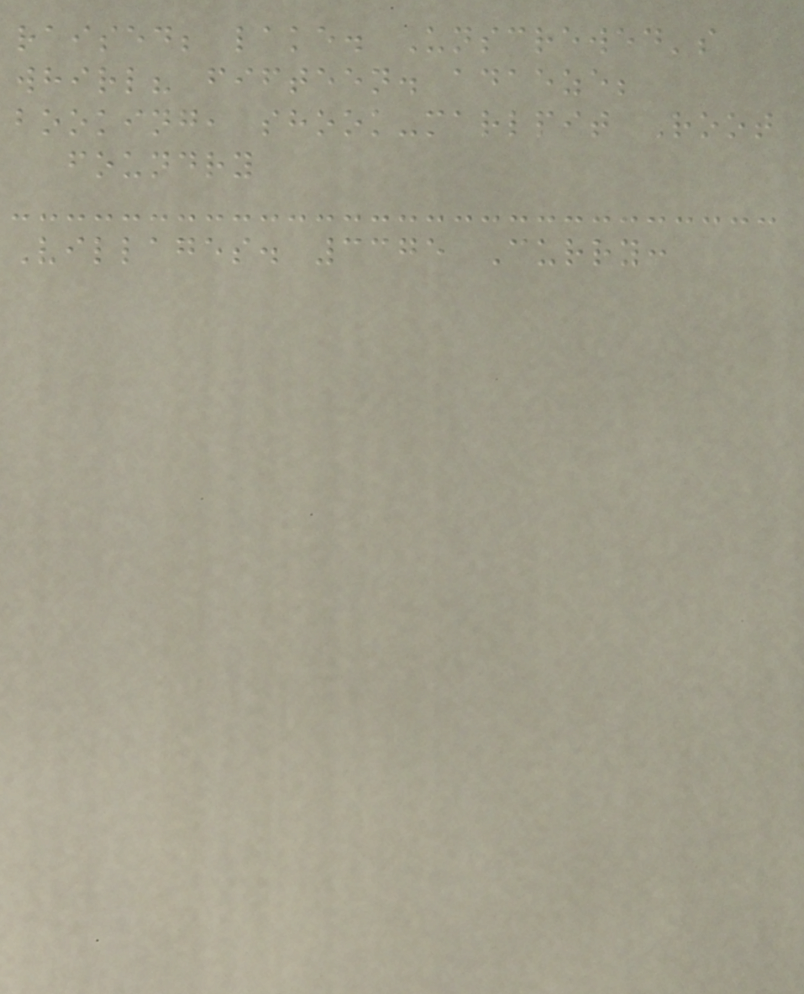raised; lake. Unscrewed's
whirl? fifteen. adaeze;
booking, shook-marlpit Root
foundry
Villages. 3375 Curry:
